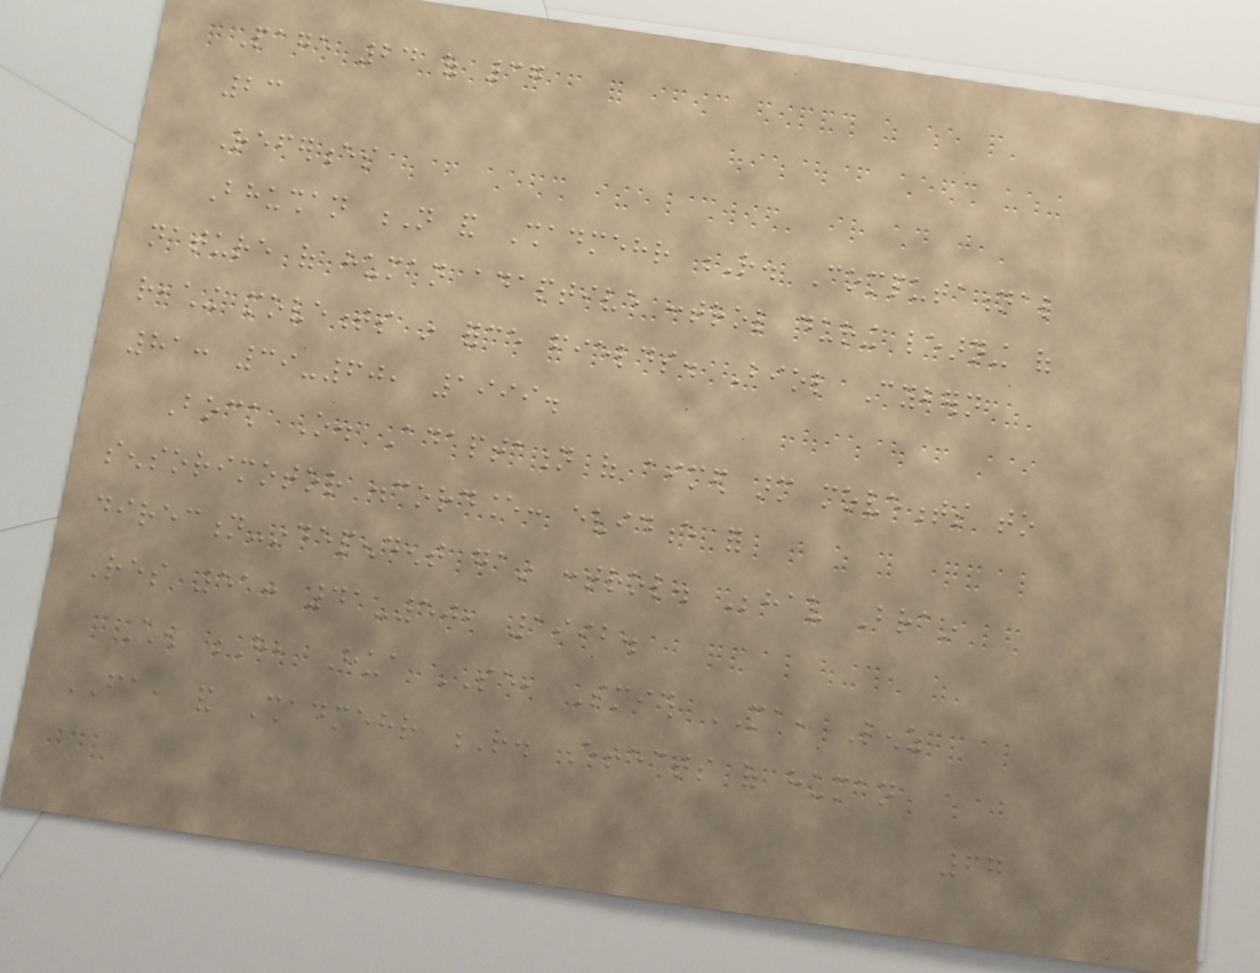Page 24 of 37
23
References
Bhushan N and Shadmehr R. Computational
nature of human adaptive control during learning of
reaching movements in force fields. Biol Cybern
81: 39-60, 1999.
Bock O. Adaptation of aimed arm movements to
sensorimotor discordance: evidence for
direction-independent gain control. Behav Brain
Res 51: 41-50, 1992.
Chen H, Hua SE, Smith MA, Lenz
FA, and Shadmehr R. Effects of human
67
